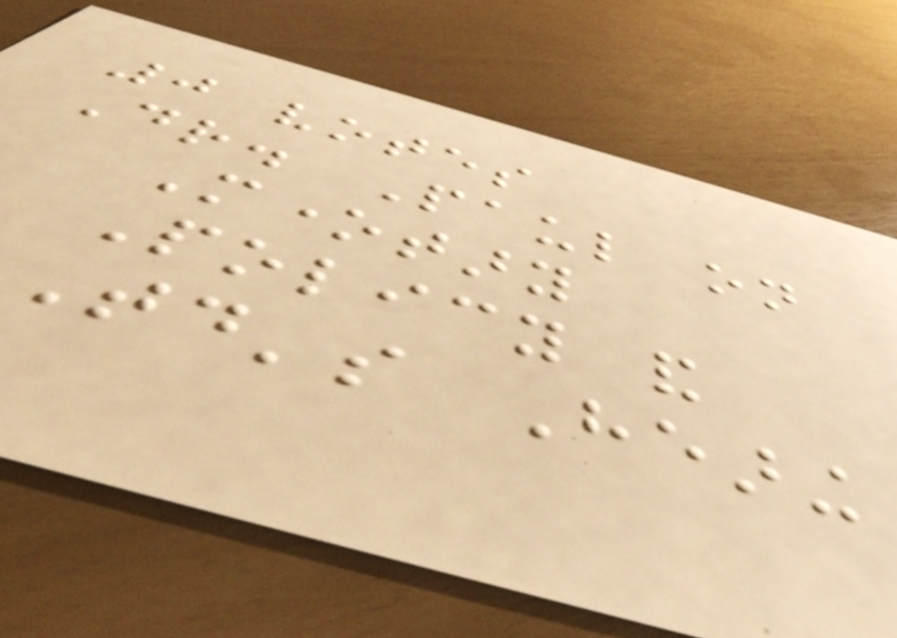0 votes
Dr. Paul on
Monetary
Policy and
Today's Hearing
